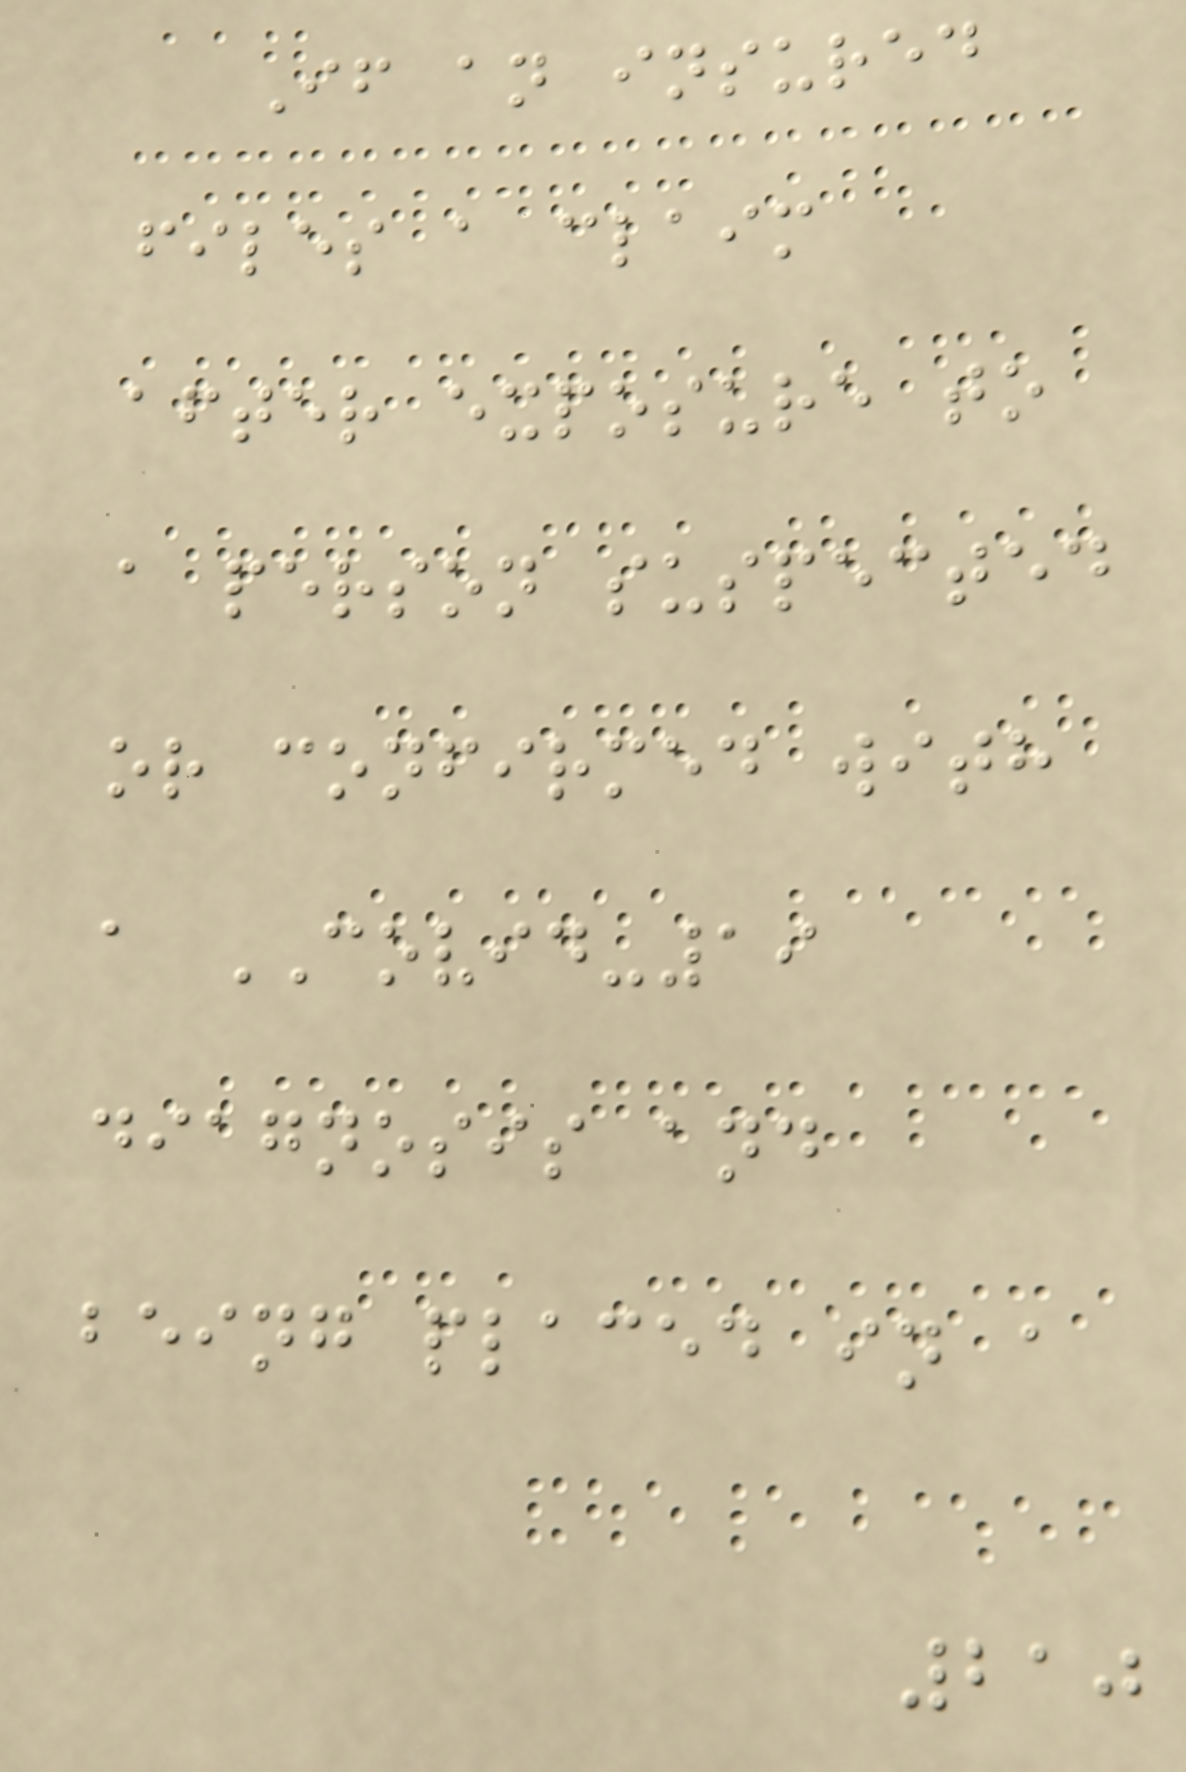If an insured
files a claim
after exposure to
a person suspected
or confirmed with
a COVID-19
diagnosis and
being placed in a
210
